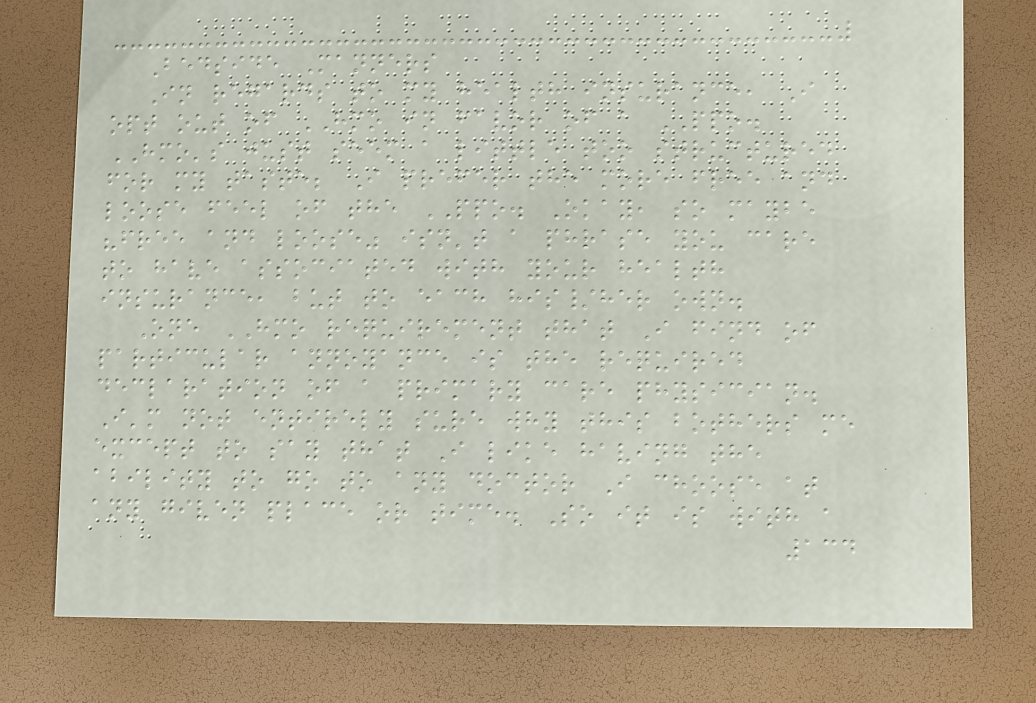Bedside Manners
In regards to my health insurance, I
opt out of HMO in favor of a PPO.
HMO's just seem a little too structured
for my taste; I prefer the more free and
loose feel of the PPO. Okay, so maybe
"free and loose" isn't a phrase you care
to have associated with your health
insurance, but to each his/her own.
One HMO requirement that I find of
particular annoyance is the required
declaration of a primary care physician.
I'm not entirely sure why this bothers me
except to say that I like having the
ability to go to any doctor I choose at
any given place or time. So it is with a
134
